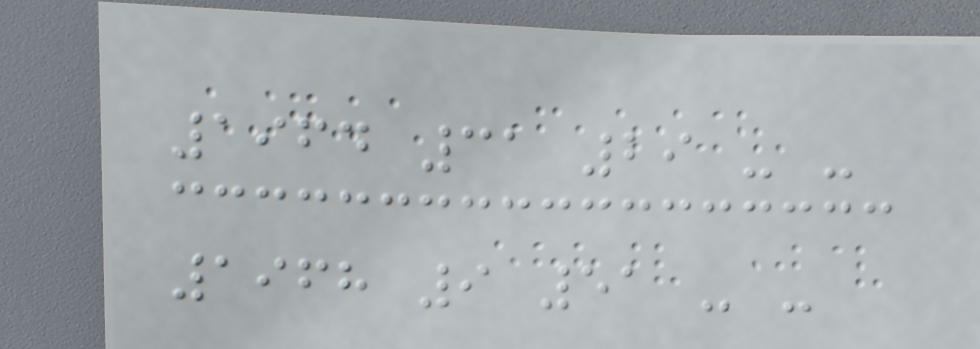1964 31 29 - -
1968 9 51 - -
